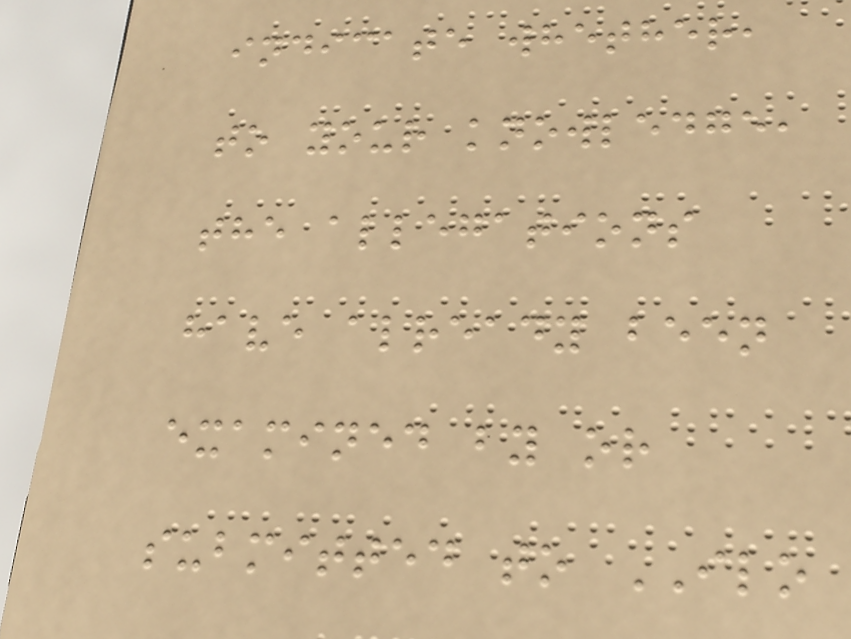indicate whether,
to your knowledge,
the allegations
have already been
examined by or
submitted to ILO
